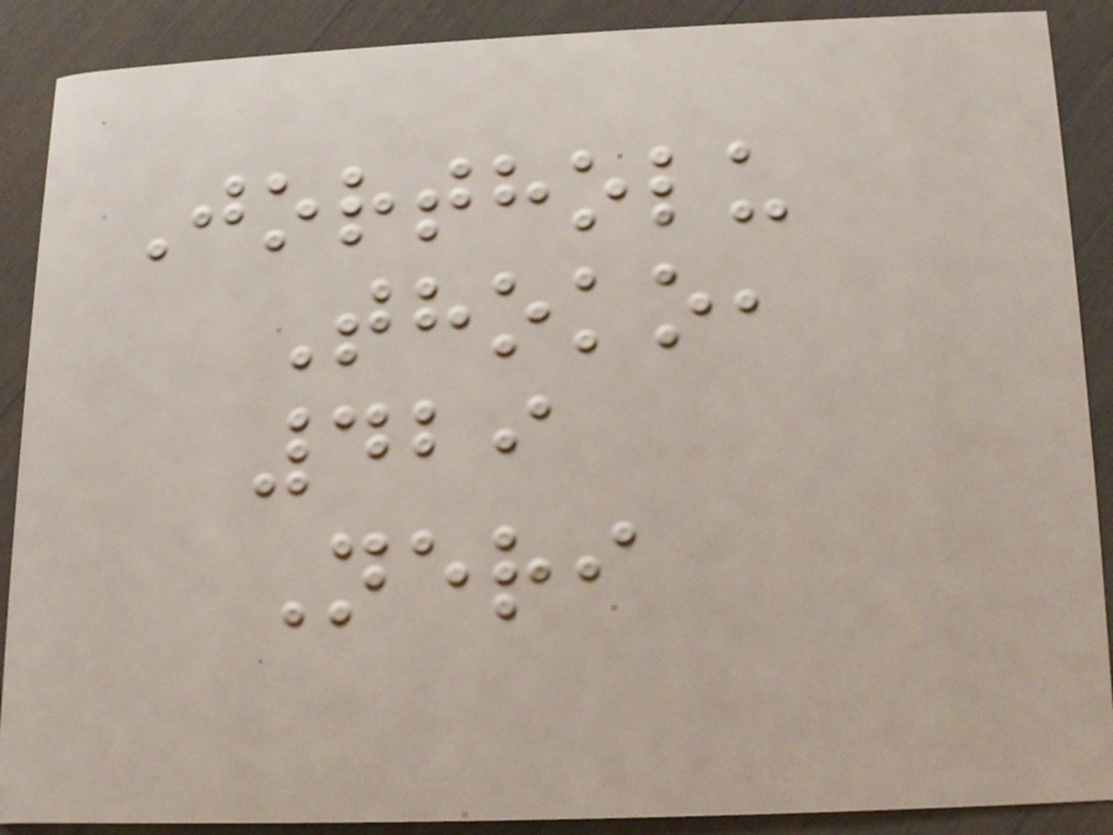Jortholu
Thoko,
429
Neri
